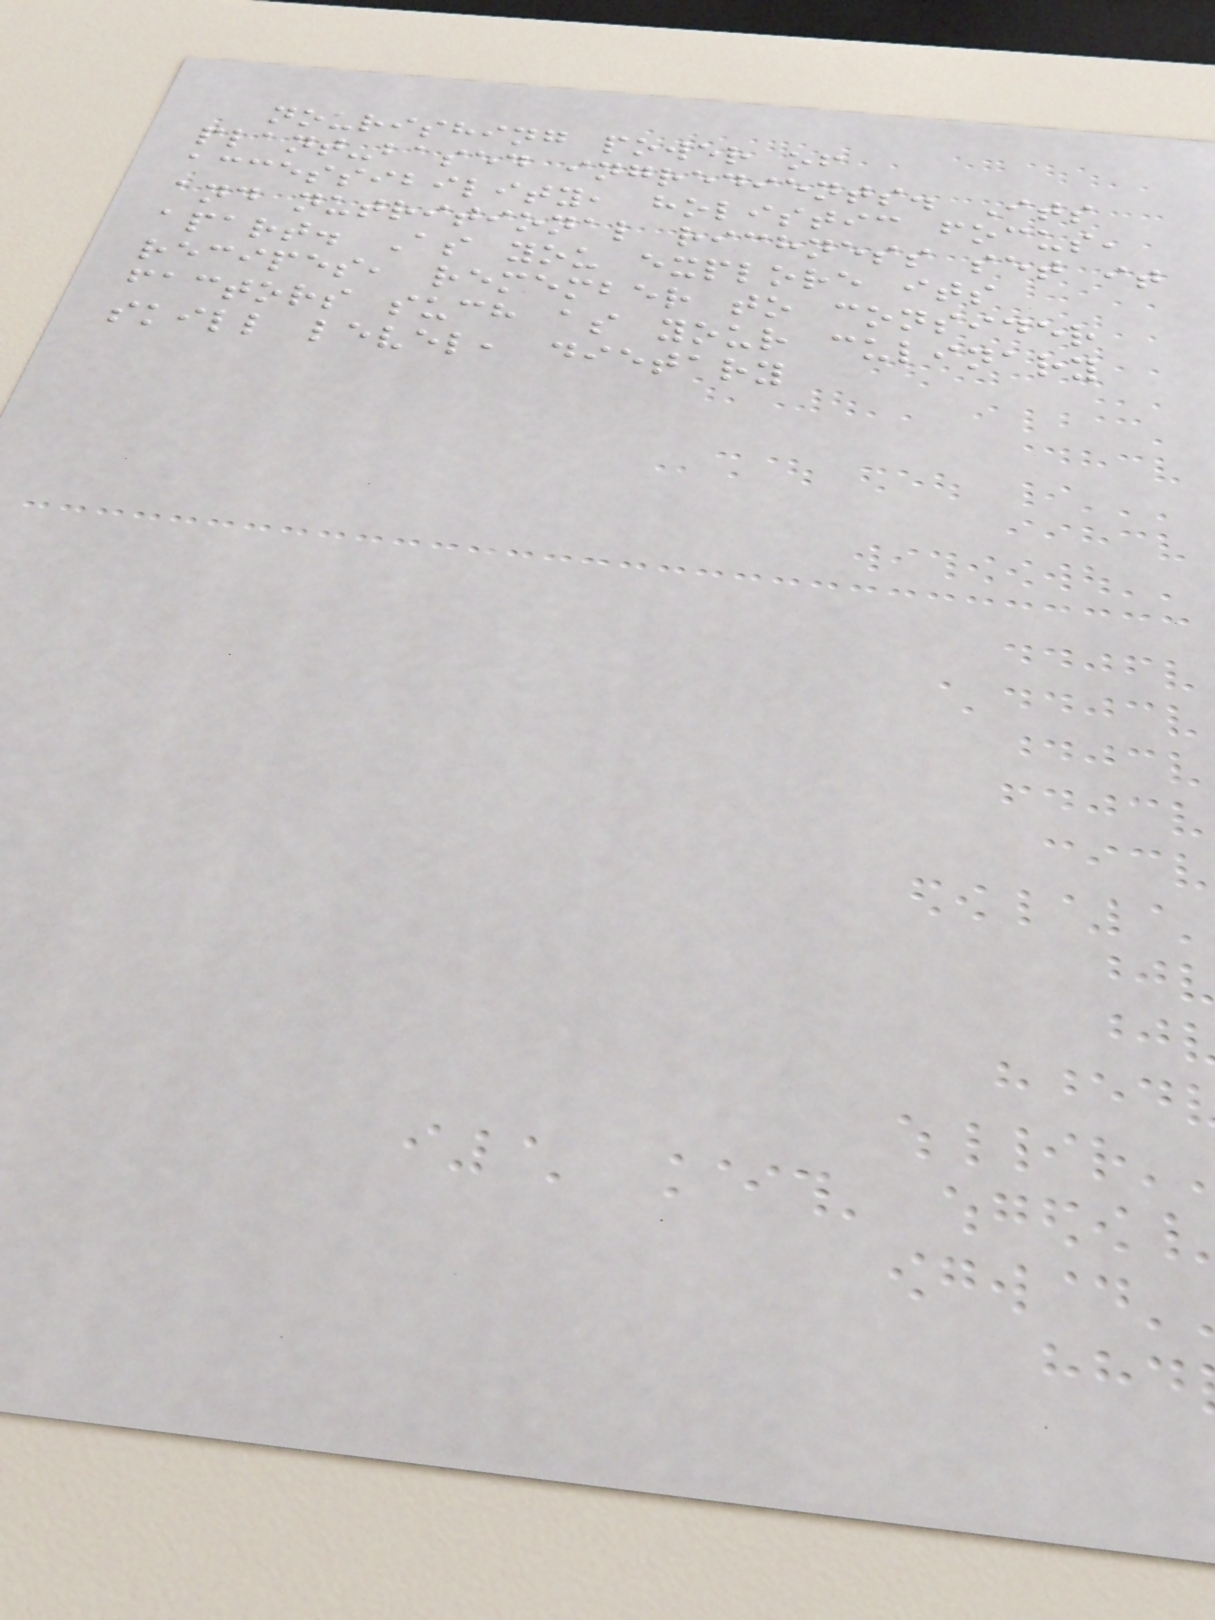nourishing power of
plant-based ingredients. Its
accessibility, holistic focus,
and nutritional richness set it
apart. As you explore its
recipes, remember to consider
factors such as your culinary
skill level, dietary
